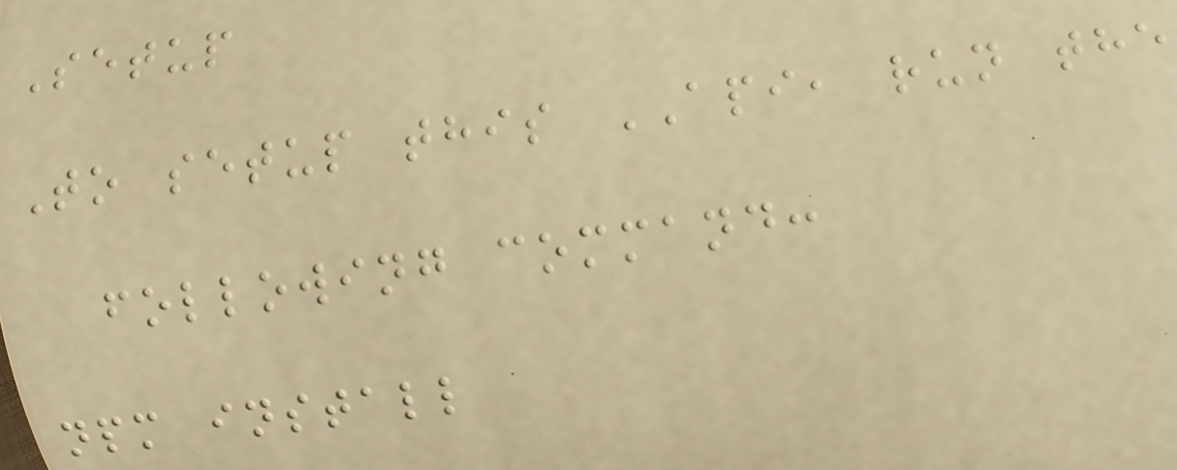Setup
To setup this API, run the
following command:
npm install
